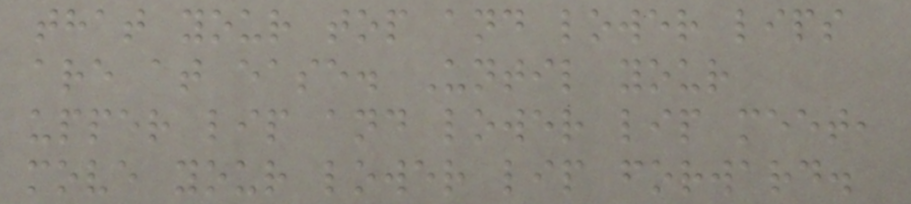that your top and lower lips
are at ease. Until your
upper lip and lower lip meet,
move your lower lip forward.
